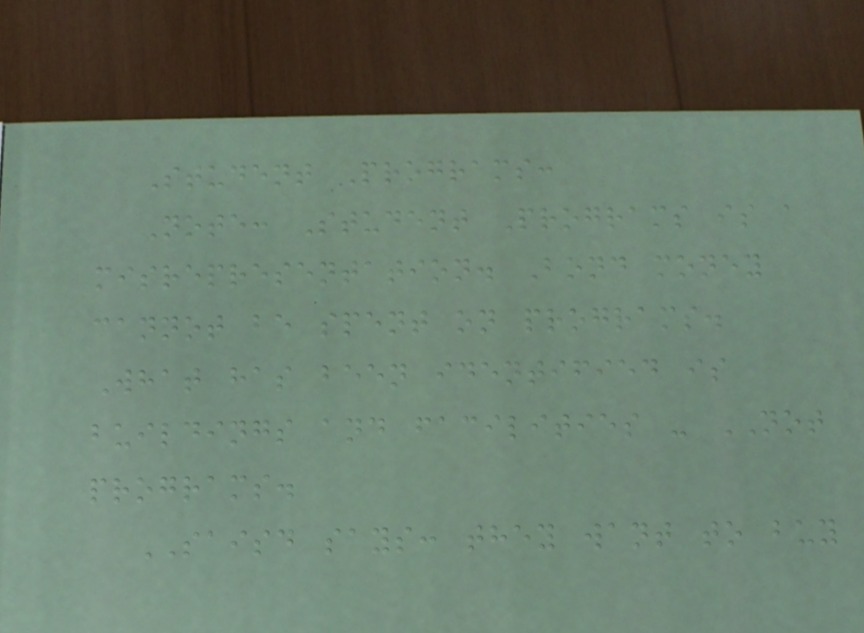Student Programs:
Note: Student Programs is a
misrepresentation. Bond money
cannot be spent on programs.
What has been identified is
buildings and facilities - NOT
programs.
SAISD says: they want to buy
